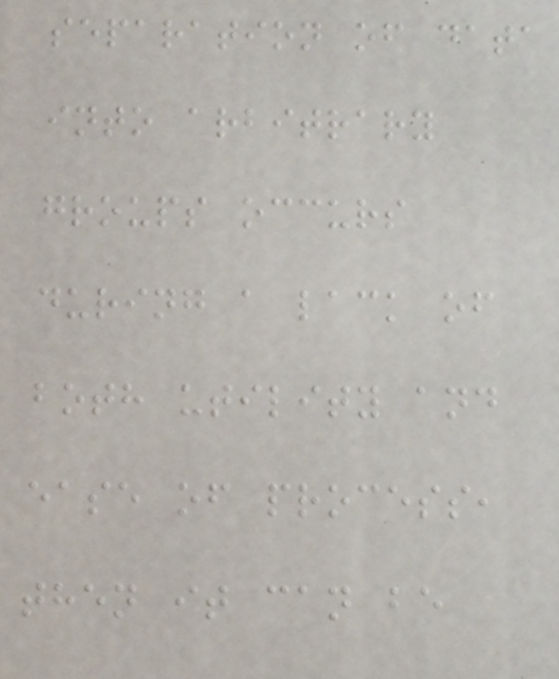separation of data
into arbitrary
groups occurs
during a lack of
both utility and
ease of process,
then it can be
